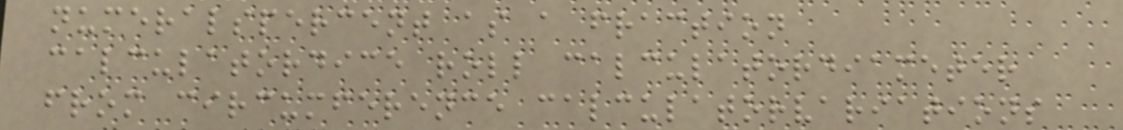numeralspercent as a fraction
calculatordice roll calculatordiameter
from circumference calculatorvariations
